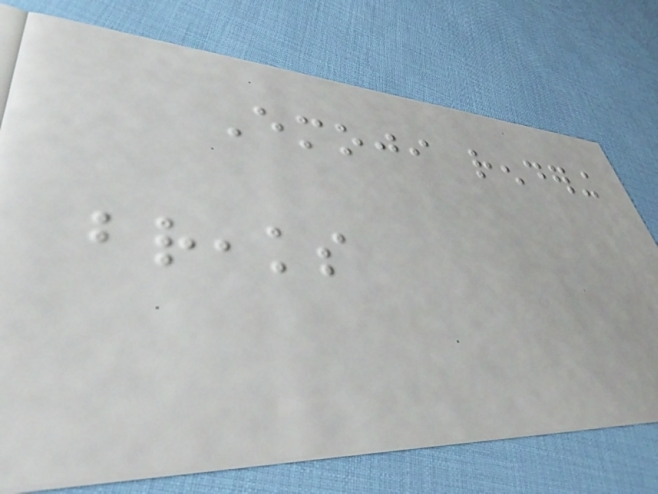Emoji rendering
breaks
